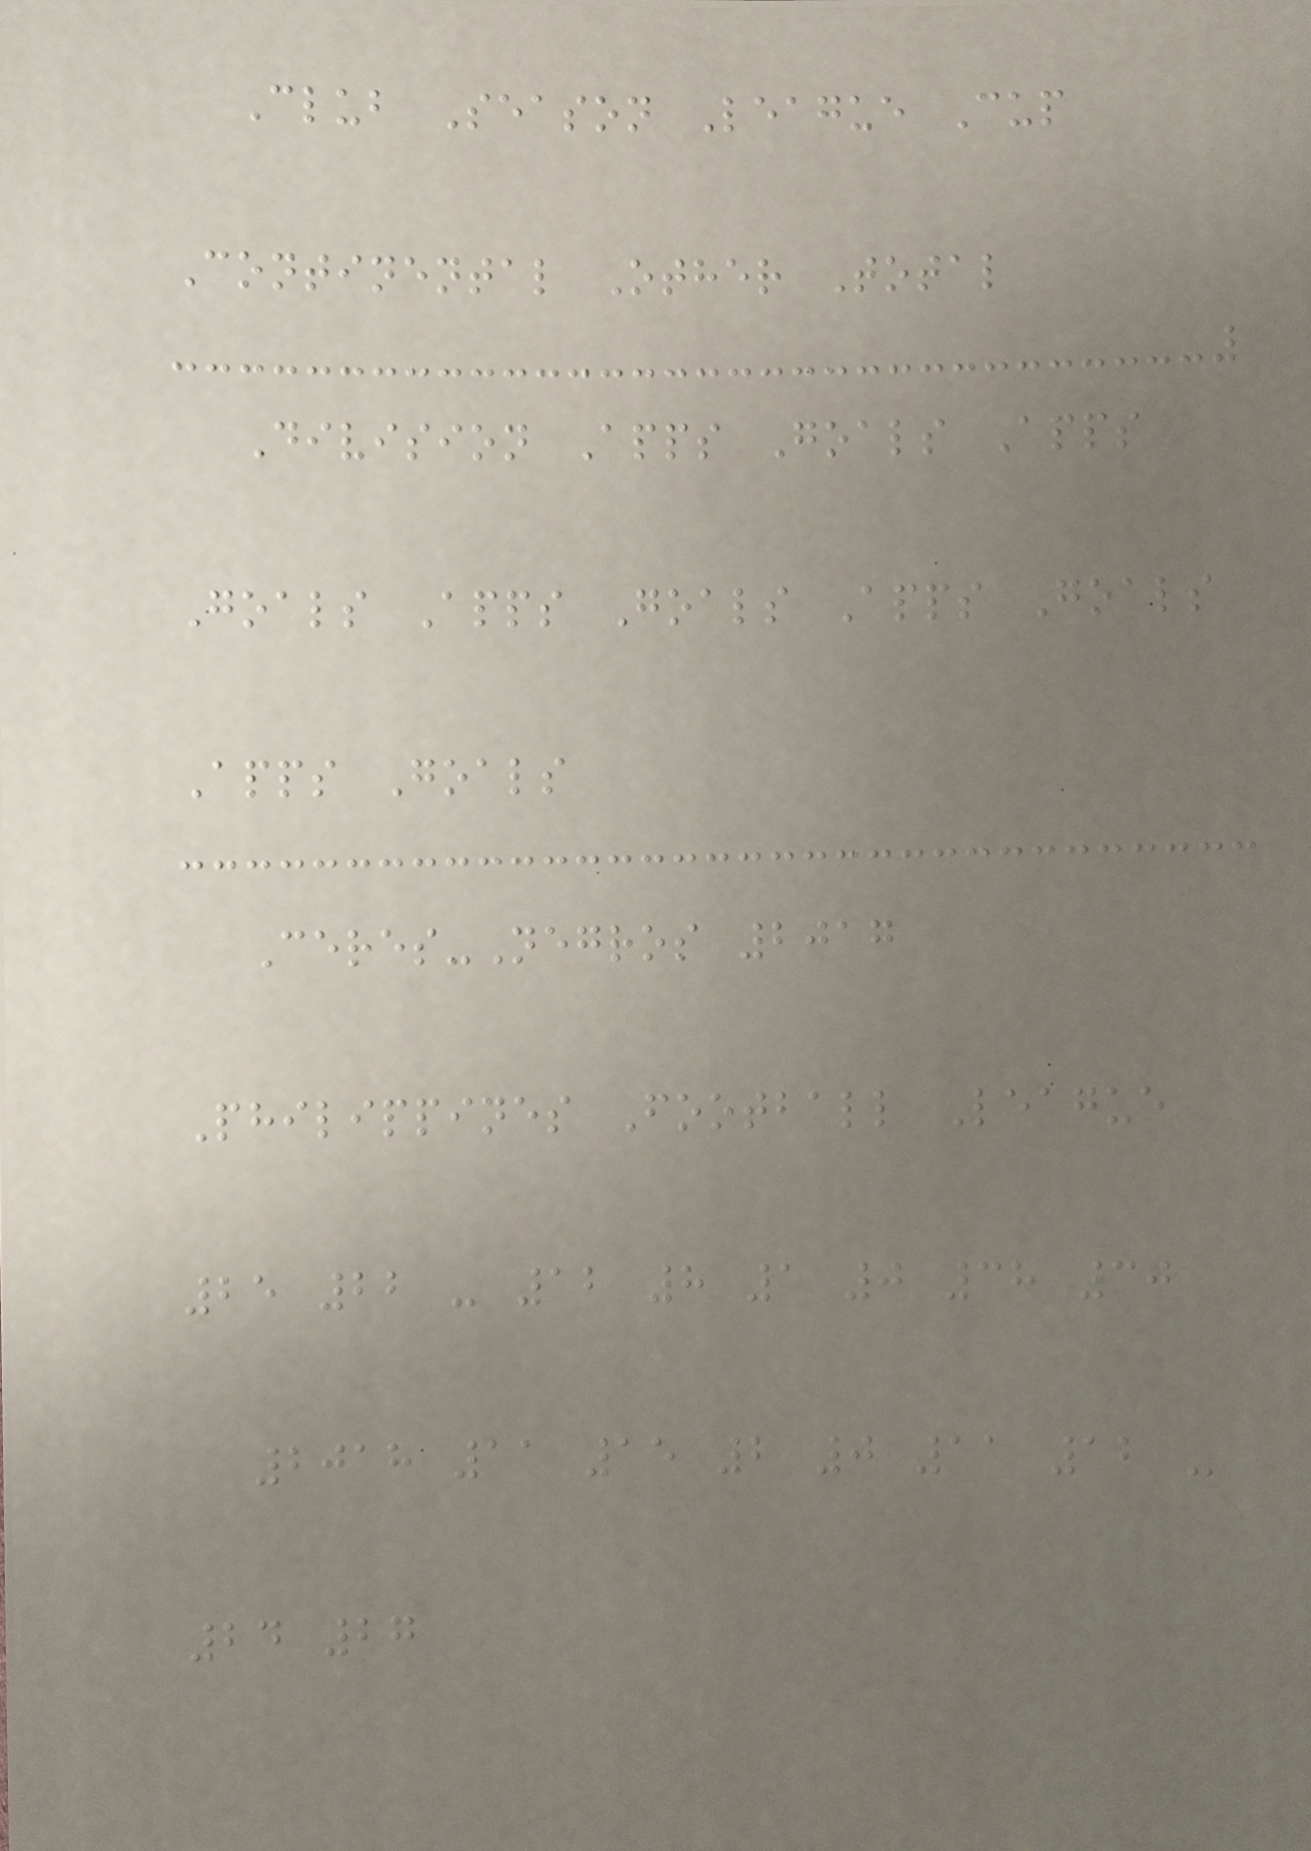Club Season League Cup
Continental Other Total
Division Apps Goals Apps
Goals Apps Goals Apps Goals
Apps Goals
Ceres-Negros 2017
Philippines Football League
25 22 - 12 8 1 0 38 30
2018 11 15 2 0 11 12 -
24 27
